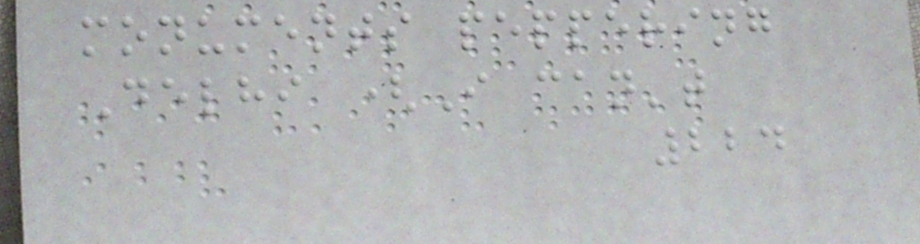monuments peppering
Delhi (I can't
224
